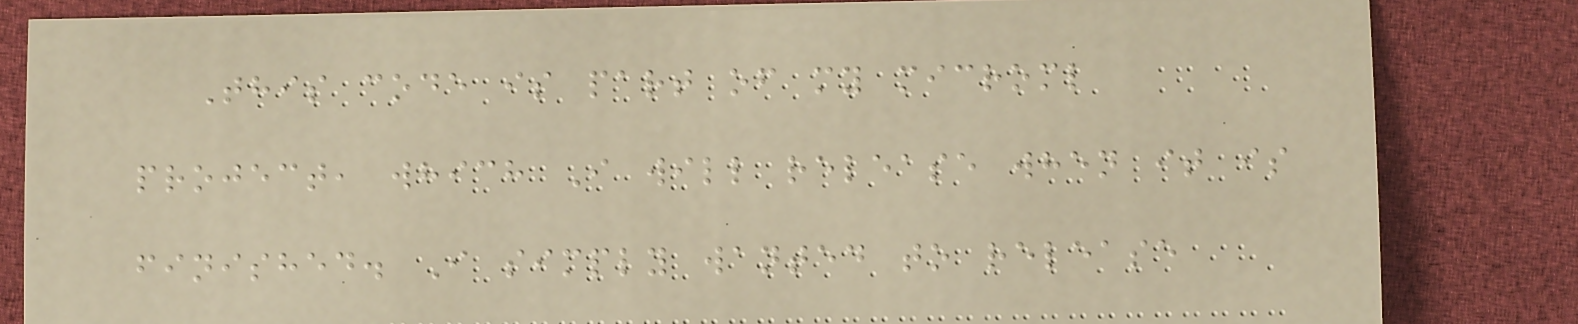This code is part of my microml
project, which I will release when it is
finished. I simply wanted to release
